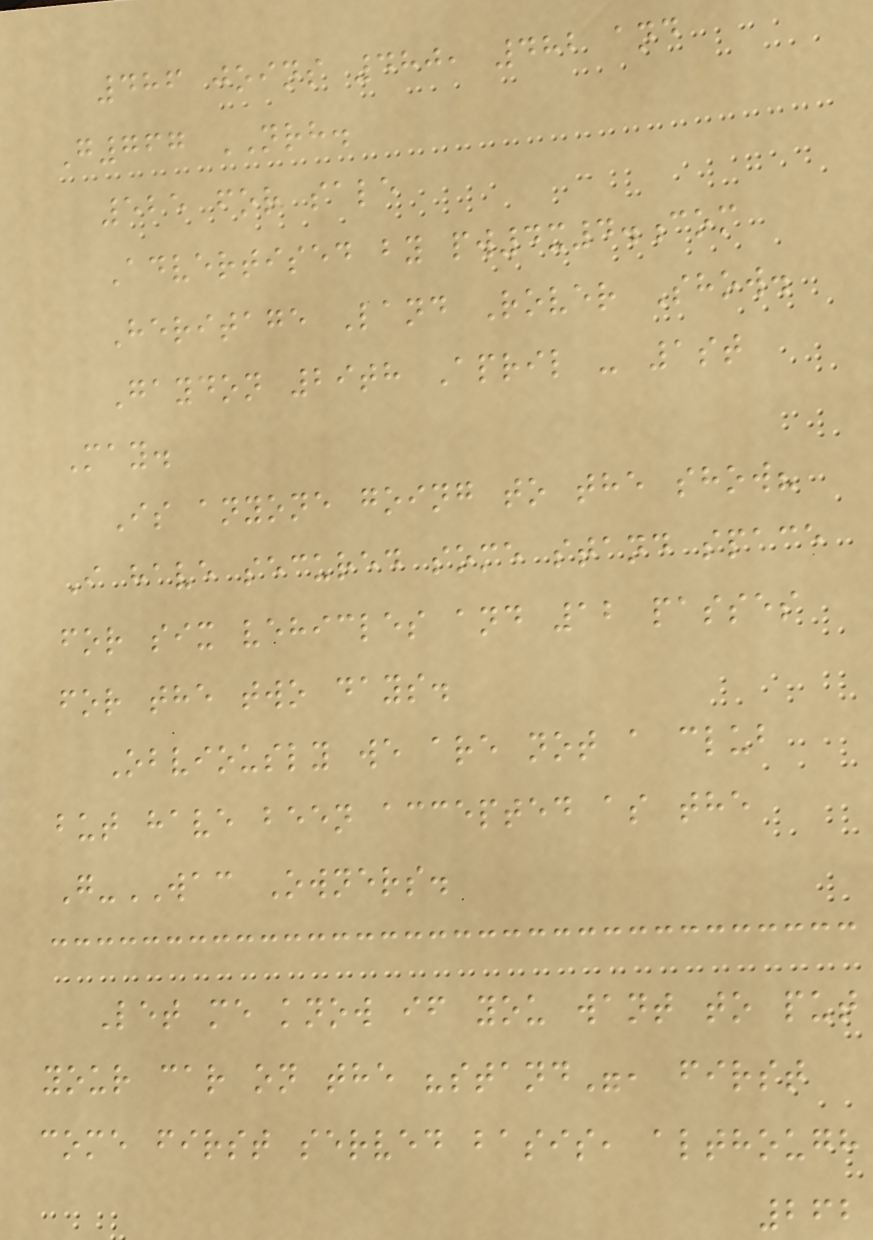486 joins 480, 482 and
G767 NRH.
525 for sale
Advertised by pw4x4.com
Heritage Land Rover Show.
Gaydon 29th April - 1st
May.
Is anyone going to the show?
I have secured some stand space
for six vehicles and 12 passes
for the two days.
Obviously we are not a club
but have been accepted as the
G-WAC Owners.
Let me know if you want to put
your car on the "stand", first
come first served basis, although
262
